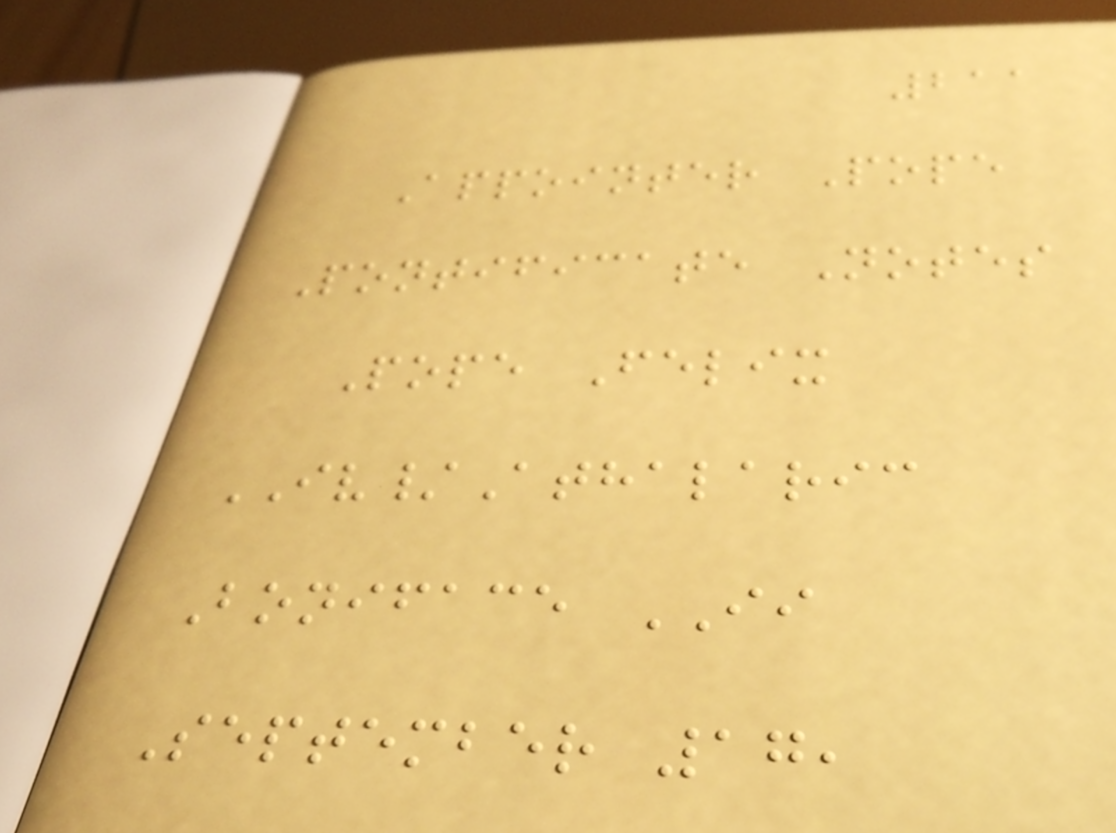211
Appointer Pope
Pontificate Notes
Pope Felix
IV/Athalaric
Boniface II
September 17,
